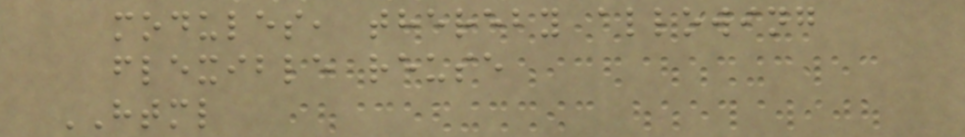modules, thereby allowing
flexible reuse
HTML
